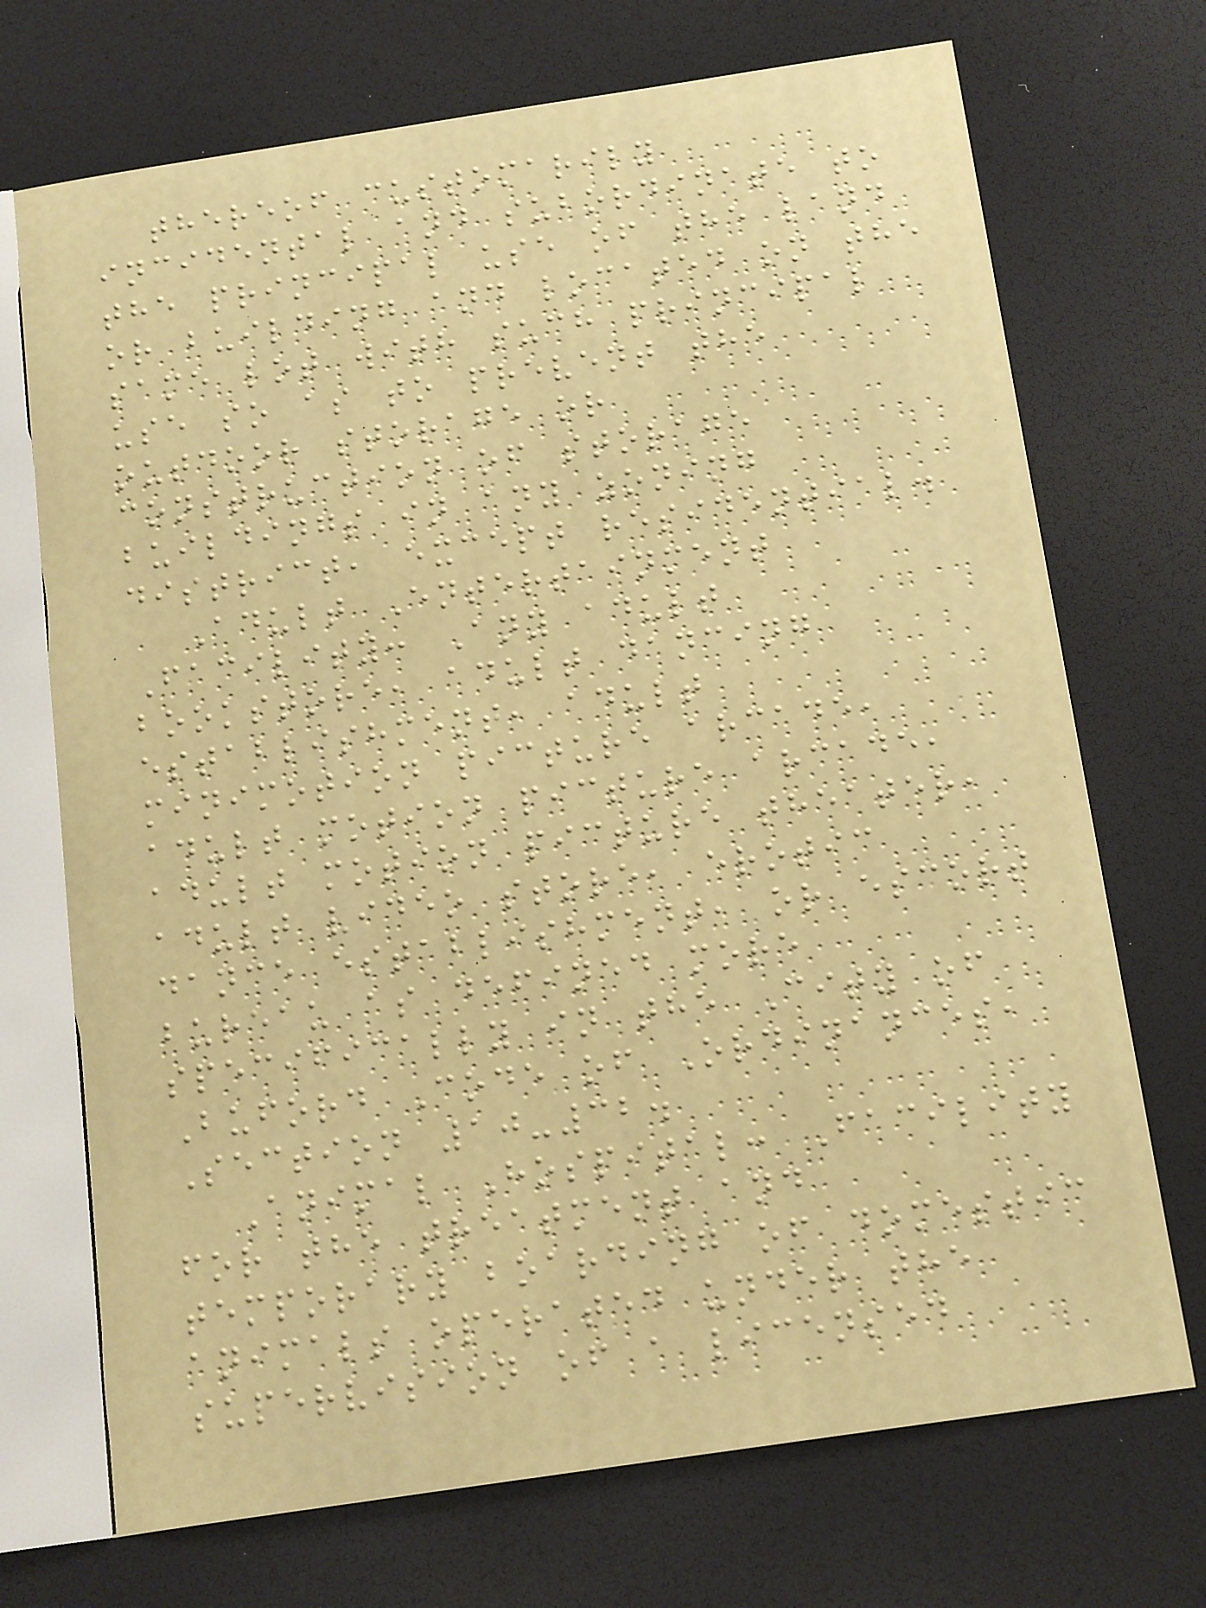thereof customarily
incidental and subordinate to
the principal use of the land
or building and located on the
same lot with such principal
use so as to prevent the
outdoor storage or
construction of storage
buildings in any zoning
district, except residential.
Adult Entertainment
Facility: Any adult
bookstore, adult dancing
establishment, adult
minimotion picture arcade,
adult motion picture arcade,
adult motion picture theater,
adult video store, erotic
dance establishment, or escort
bureau as defined more
specifically in the City of
Buford Code of Ordinances,
Section 10-32.
Animal Hospital: Facility
for the treatment and
temporary boarding of domestic
animals operated under the
supervision of a licensed
